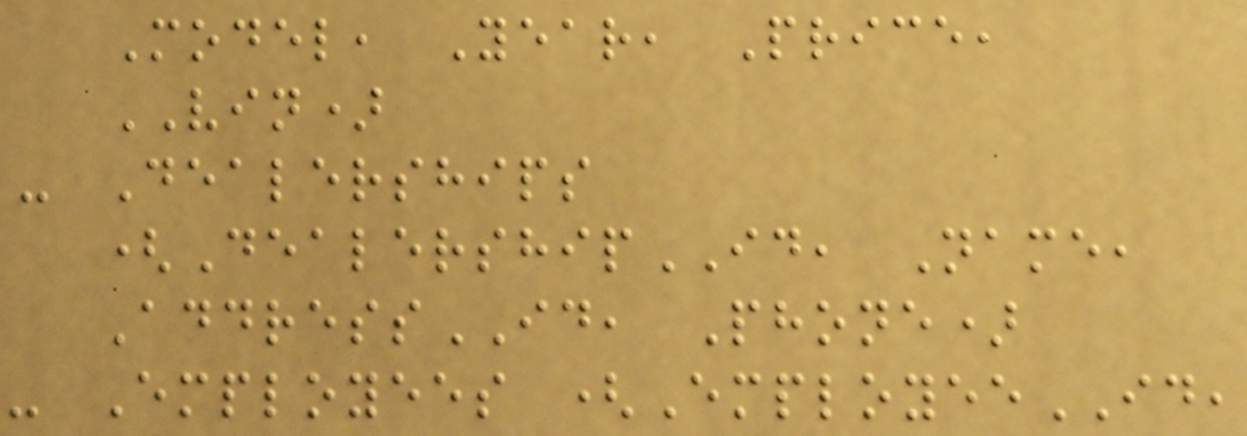Model, Year, Price,
VIN)
- Dealerships
(DealershipID, Name,
AddressID, Phone)
- Employees (EmployeeID,
